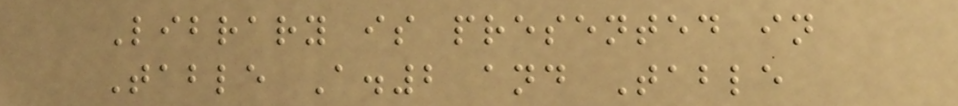Library is presented in
Table A.2 and Table
